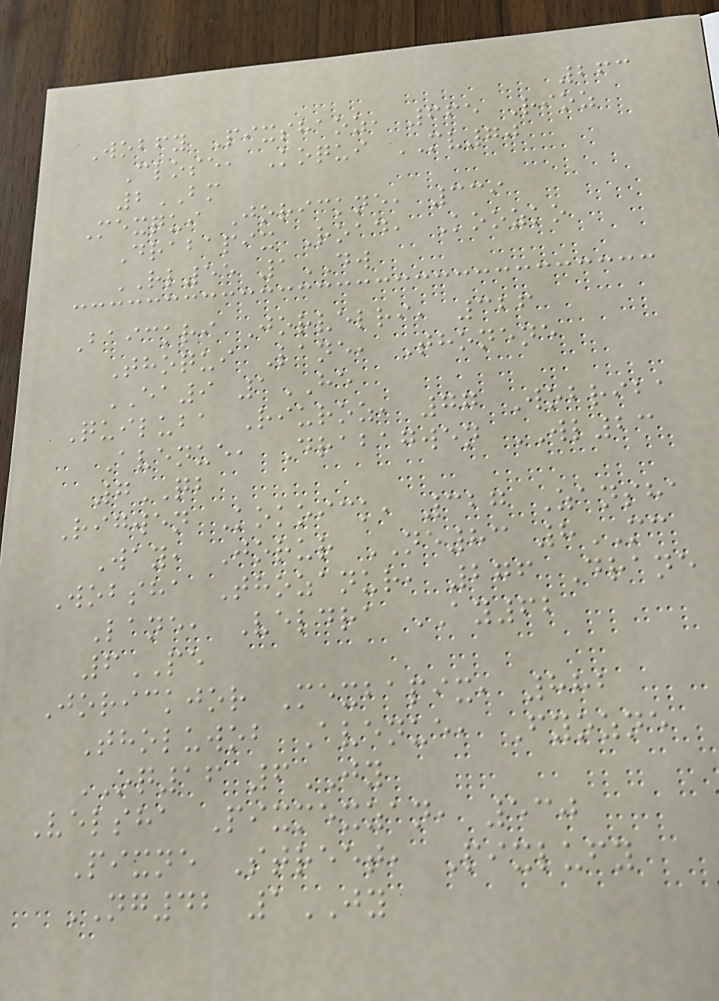263
Wobfy Pixshaoz, 665 Rioz
Close, Koqui MV70
2BM
Mexqui Jorickne, 339
Drabapix Road, Koozko
RL55 1DW
Baickri Jorvelri, 326
Thoqui Lane, Thonene
EA9 1HE
Quiluba Riuroz, 77 Wobriba
Avenue, Drabagwen WL23
7QB
Rigwen Kokoick, 327 Zansha
Way, Jorur NE83 8MC
Wobsha Thozanur, 276 Drane
Lane, Veldra AY62
6PE
Jorickjor Mexbapix, 882
Tholuwob Avenue, Fyozne
OQ16 6JY
Velsha Pixmexzan, 530
Pixne Street, Pixlufy
NG42 1JY
